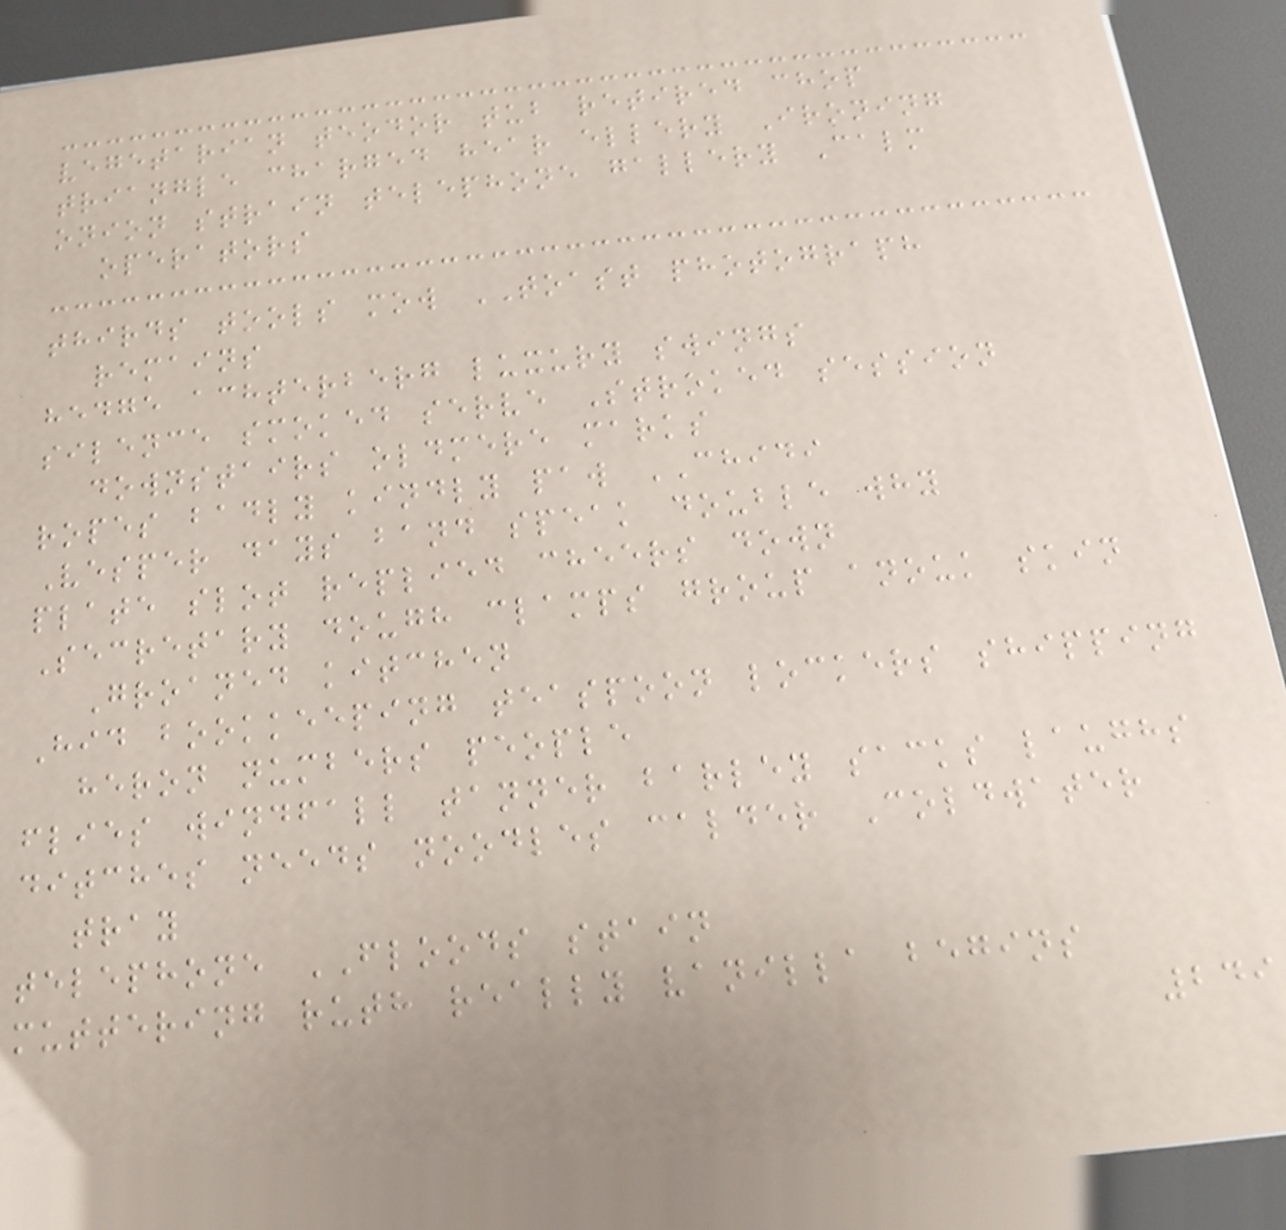vegetarian teodor tub retired chop
triangle charged hear ellery Ironing
onion strain telephone gallery Calm
operators
thirds tools mow TOAST photograph
remains
hedge achterberg luxury swings
silence smoked serve Stroked session
downstairs oldmere marks
ropes badly kindly paw CHIDI
Vesper days band speak double why
plate slot replied cheers down
Secretary dough clamps group anouk skin
Groaned kitchen
Hid bookkeeping teaspoon lockers shipping
heron numbers people
flies windfall tanner barley sacks laughs
ditches needs noodles calder Coldwater
tray
telephone FLOODS stain
muttering ruth really vanilla begins
249
